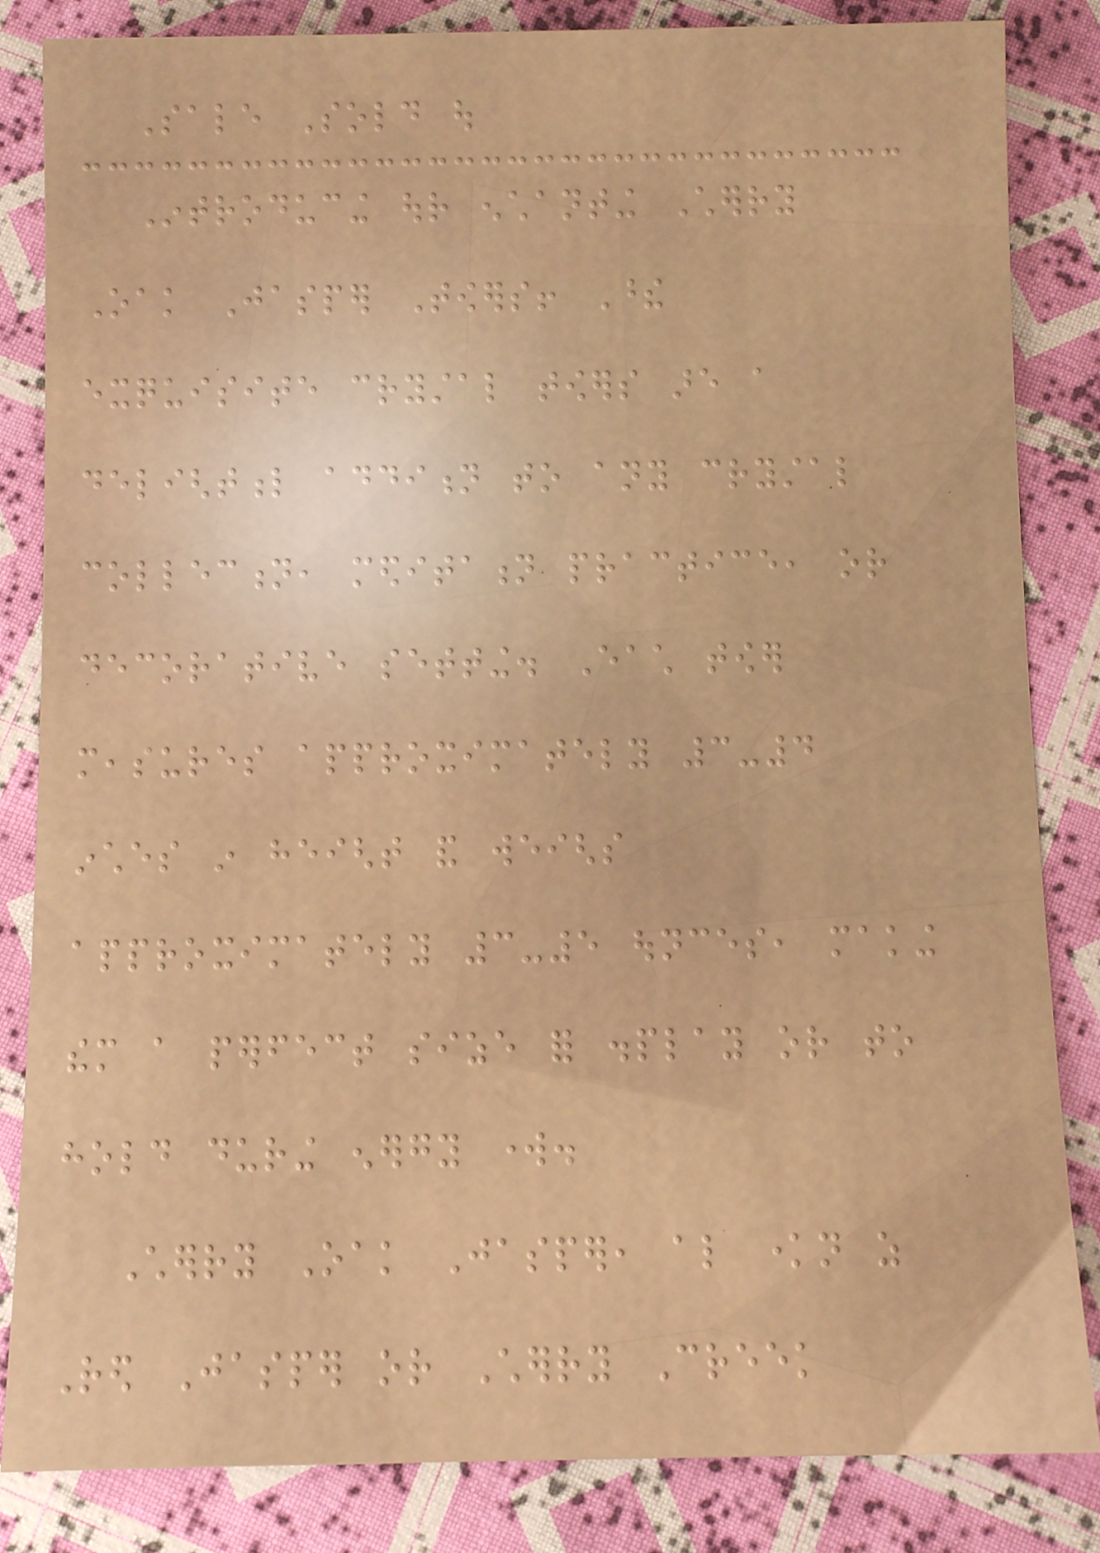Sale Sold out
Introducing our enchanting Cherry
Oak Jasper Towers! These
exquisite crystal towers are a
delightful addition to any crystal
collection, meditation practice, or
decorative setting. Each tower
measures approximately 3-4
inches in height and weighs
approximately 3-5 ounces, making
them a perfect size for display or to
hold during energy work.
Cherry Oak Jasper, also known as
Red Jasper or Cherry Creek
